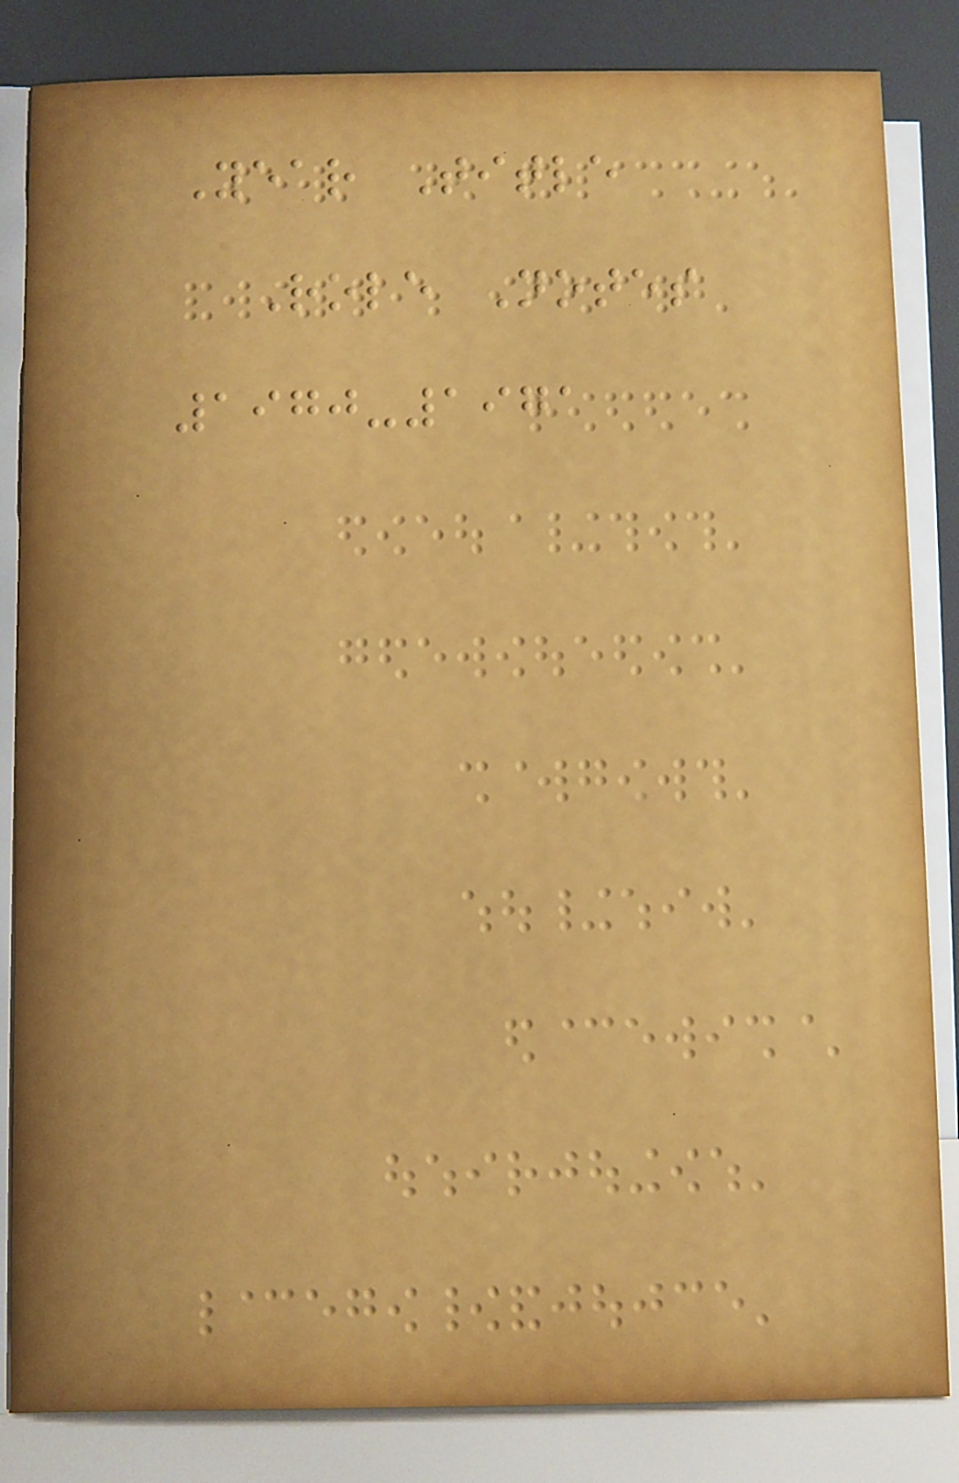Year Title
Role Notes
1970-1971
